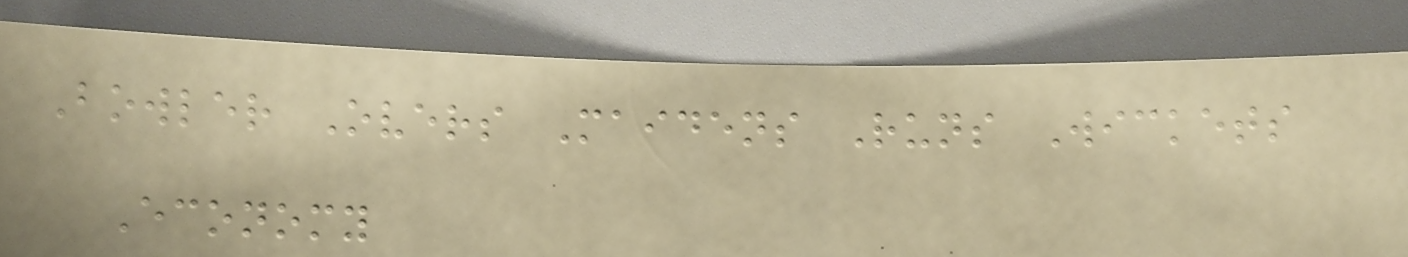Bowler Overs Maidens Runs Wickets
Economy
